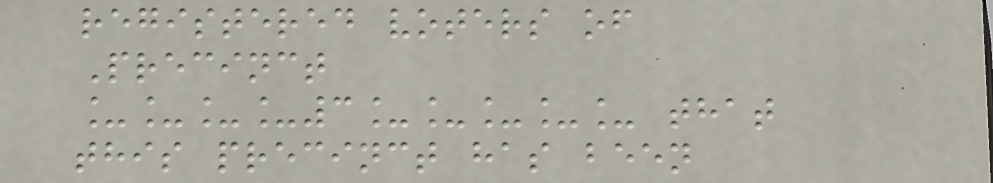registered voters of
Precinct
____3_____ that
this precinct has been
